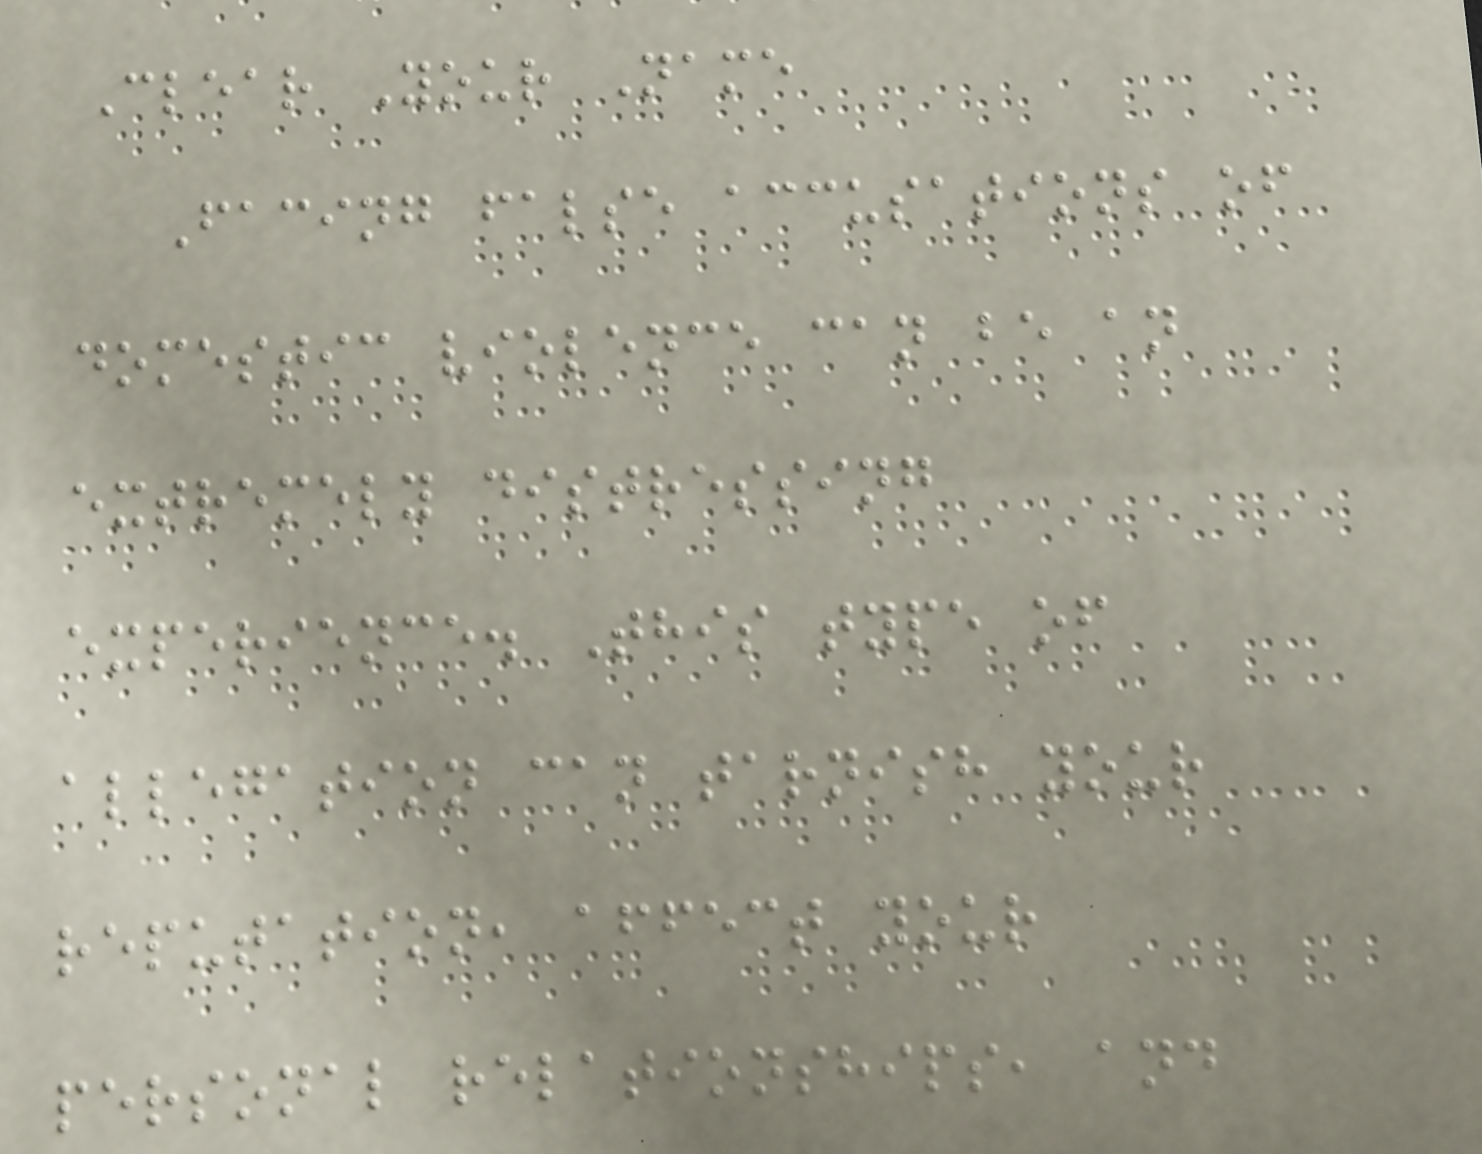Clear Your Name
Facing false accusations of
domestic violence can be an
extremely distressing
experience. This type of
allegation can tarnish your
reputation, affect your
personal relationships, and
